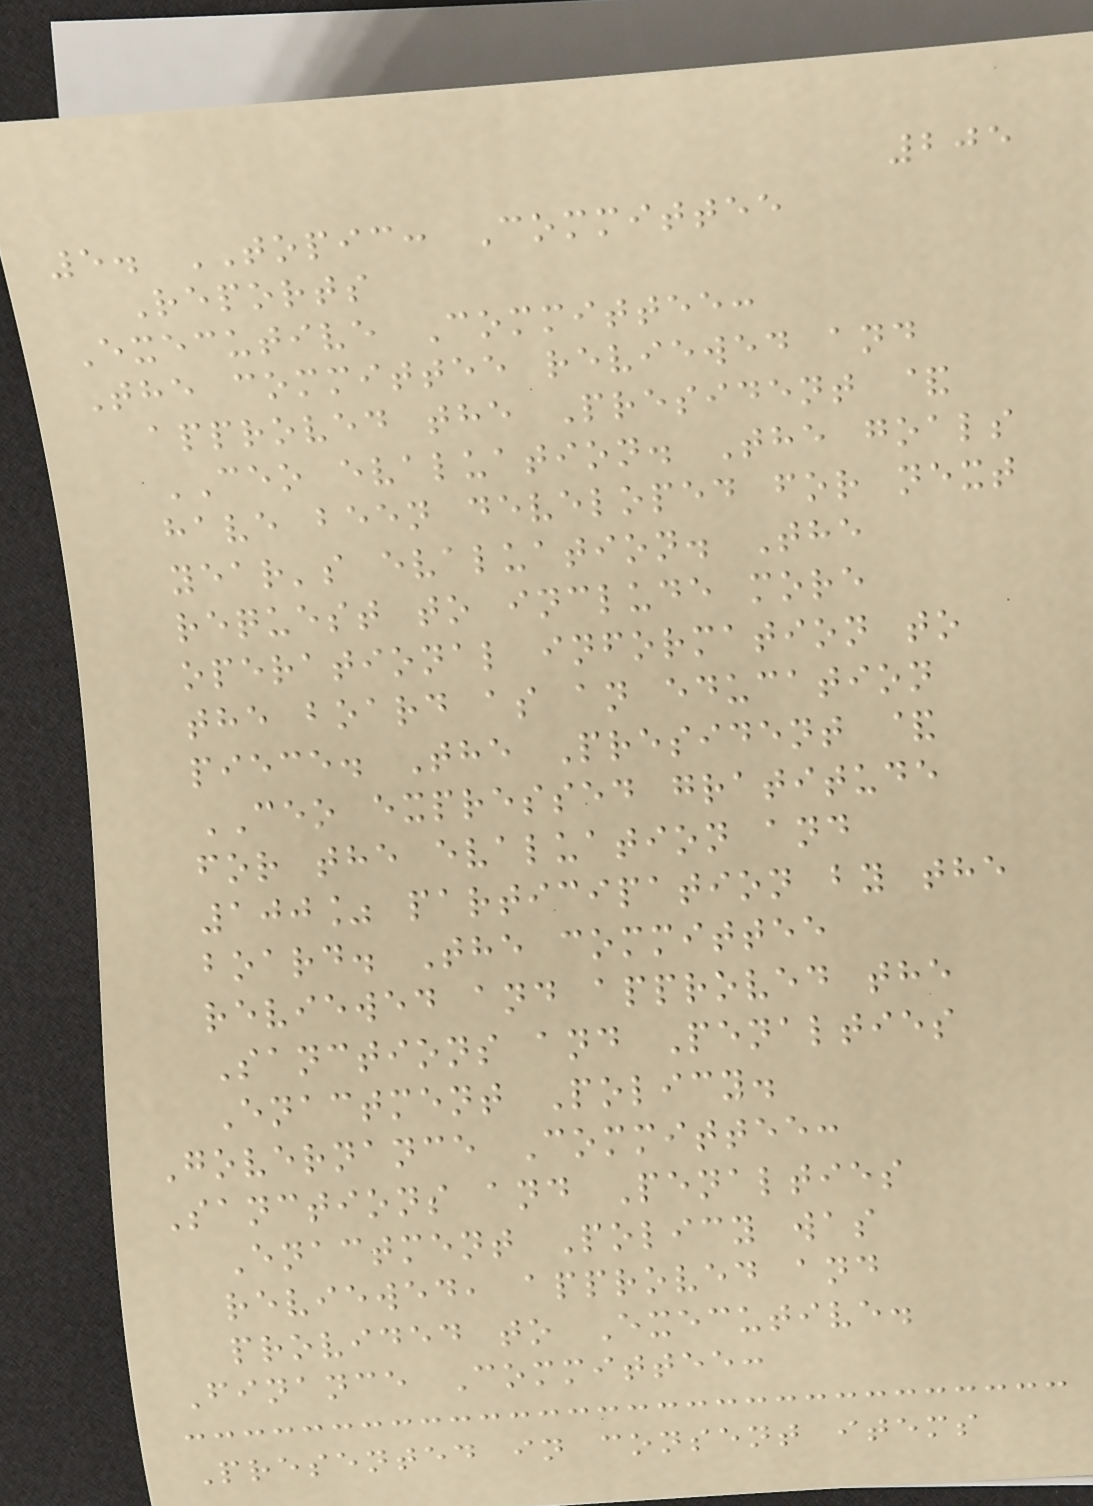205
5. TOPIC: Committee
Reports
Executive Committee:
The committee reviewed and
approved the President &
CEO evaluation. The goals
have been developed for next
year's evaluation. The
request to include more
operational information to
the board as an education
piece. The President &
CEO expressed gratitude
for the evaluation and
100% participation by the
board. The committee
reviewed and approved the
Sanctions and Penalties
Enactment Policy.
Governance Committee:
Sanctions and Penalties
Enactment Policy was
reviewed, approved and
provided to Executive.
Finance Committee:
Presented in consent items
